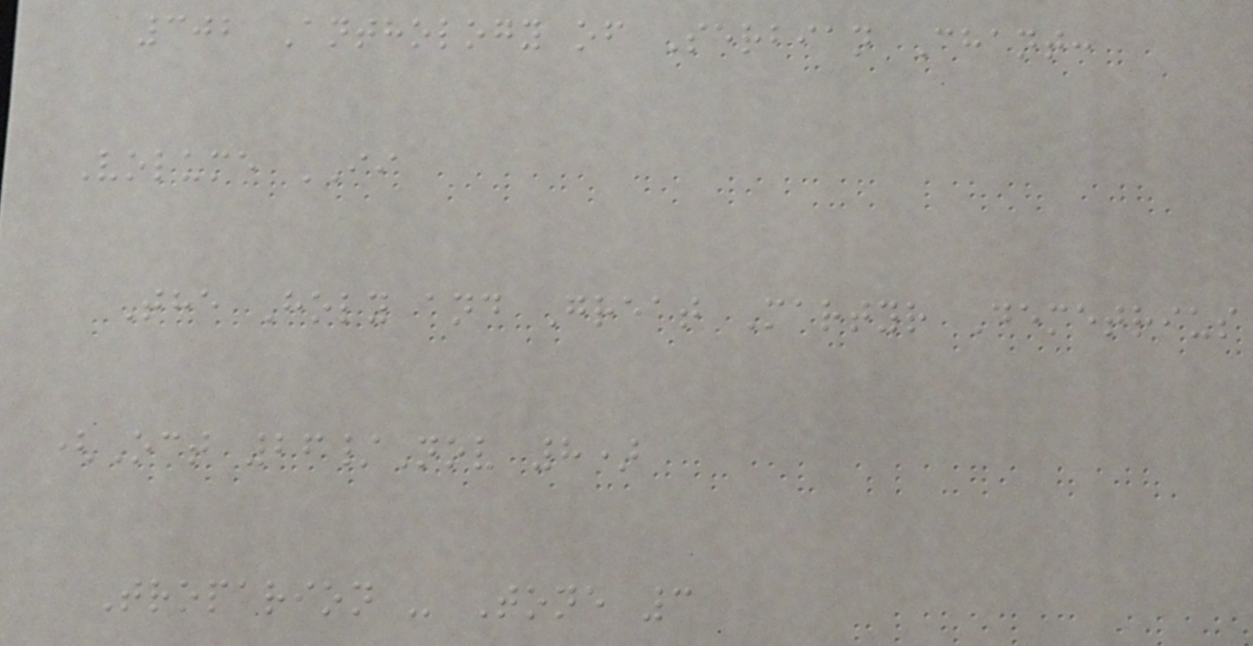302 Anthology of Serbian Chant:
Volume II
The Holy and Great Martyr Demetrius
(Oct 26/Nov 8)
Troparion - Tone 3
